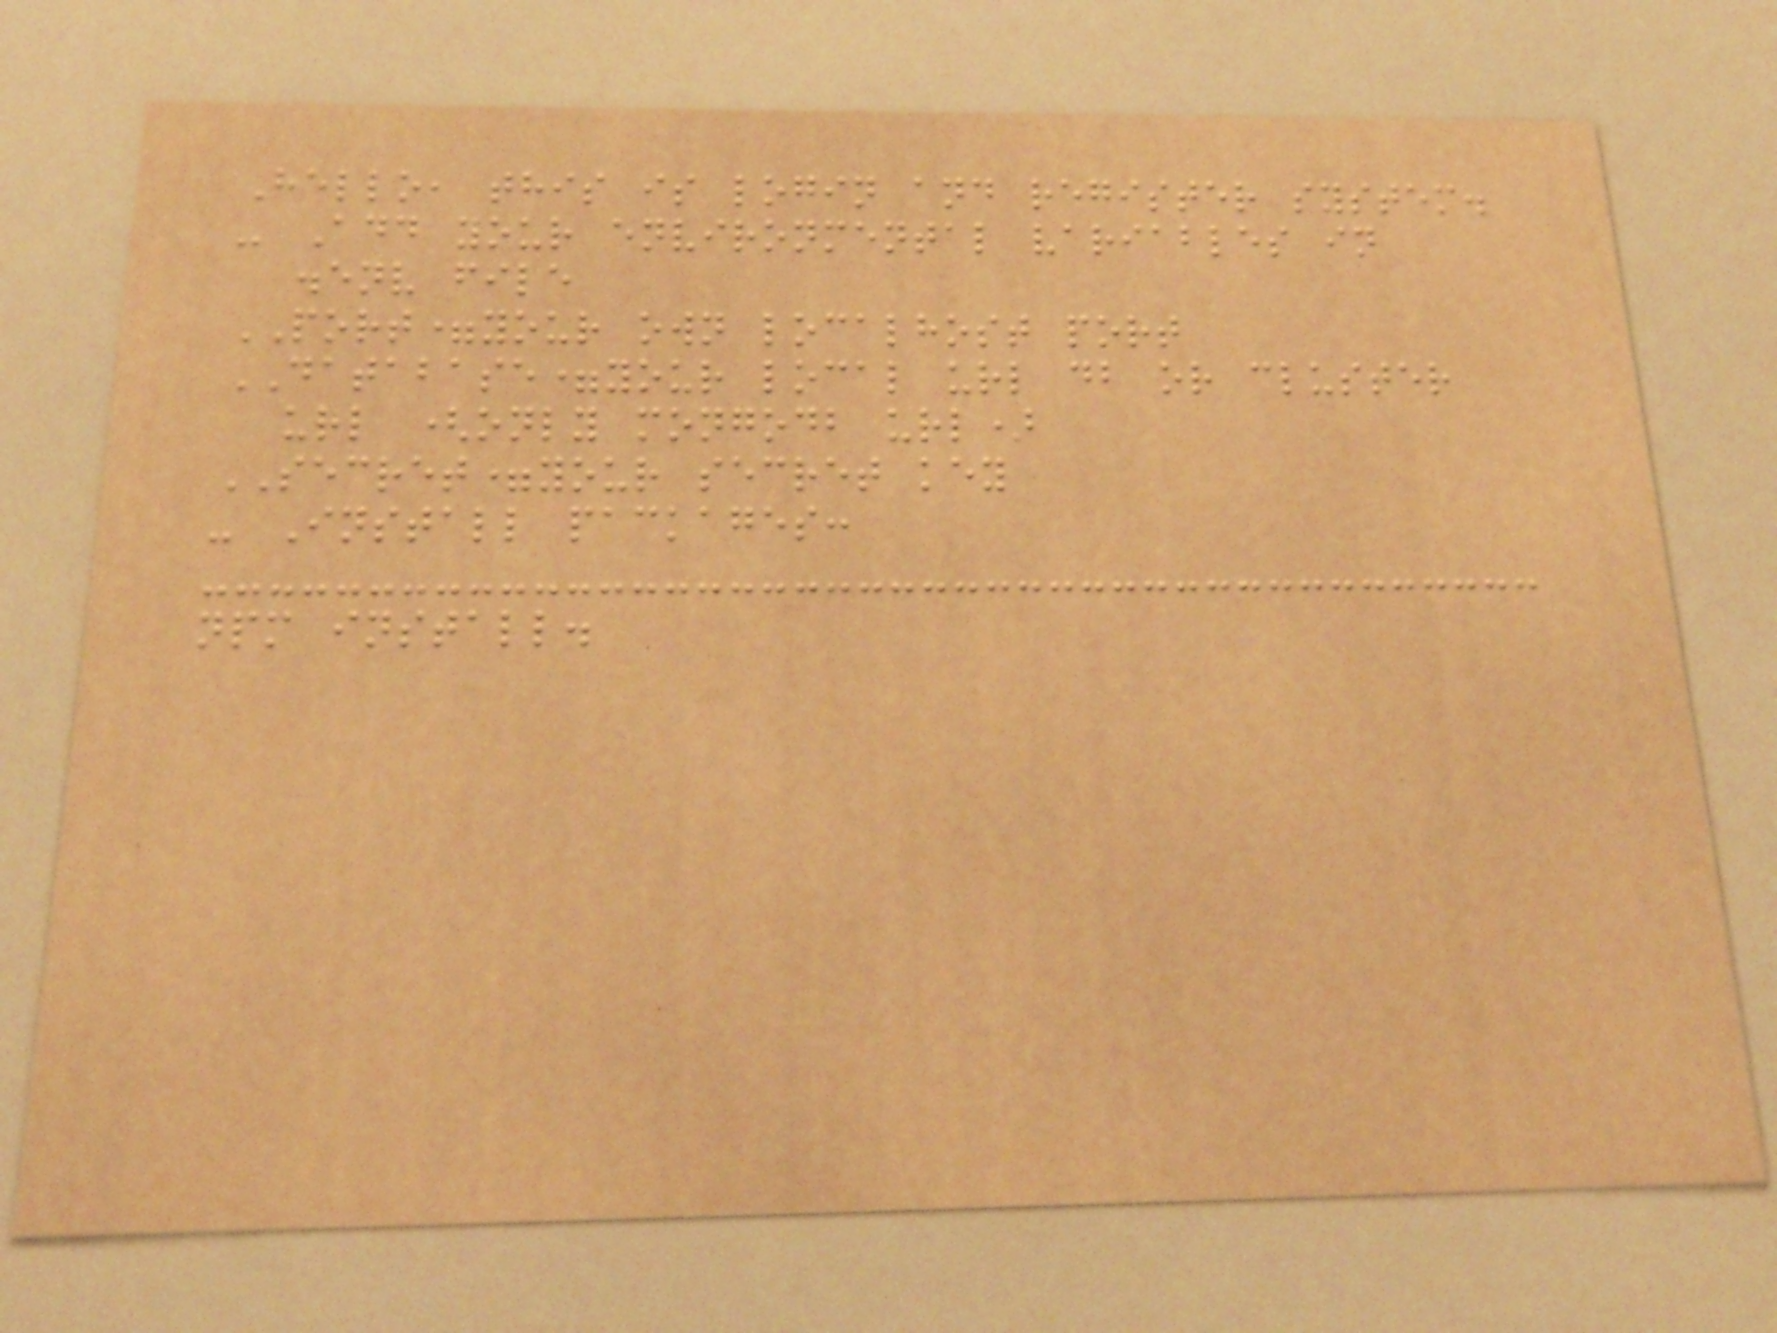Hello, this is login and register system.
- Add your environmental variables in
.env file
PORT=your own localhost port
DATABASE=your local url db or cluster
url (only mongodb url)
SECRET=your secret key
- Install packages:
npm install.
